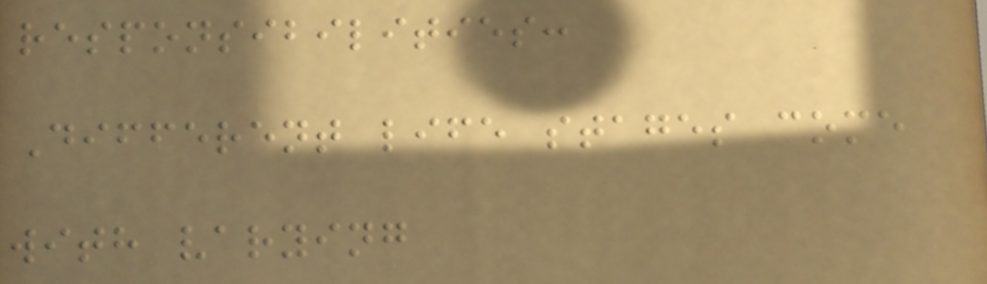responsibilities:
Different life stages come
with varying
